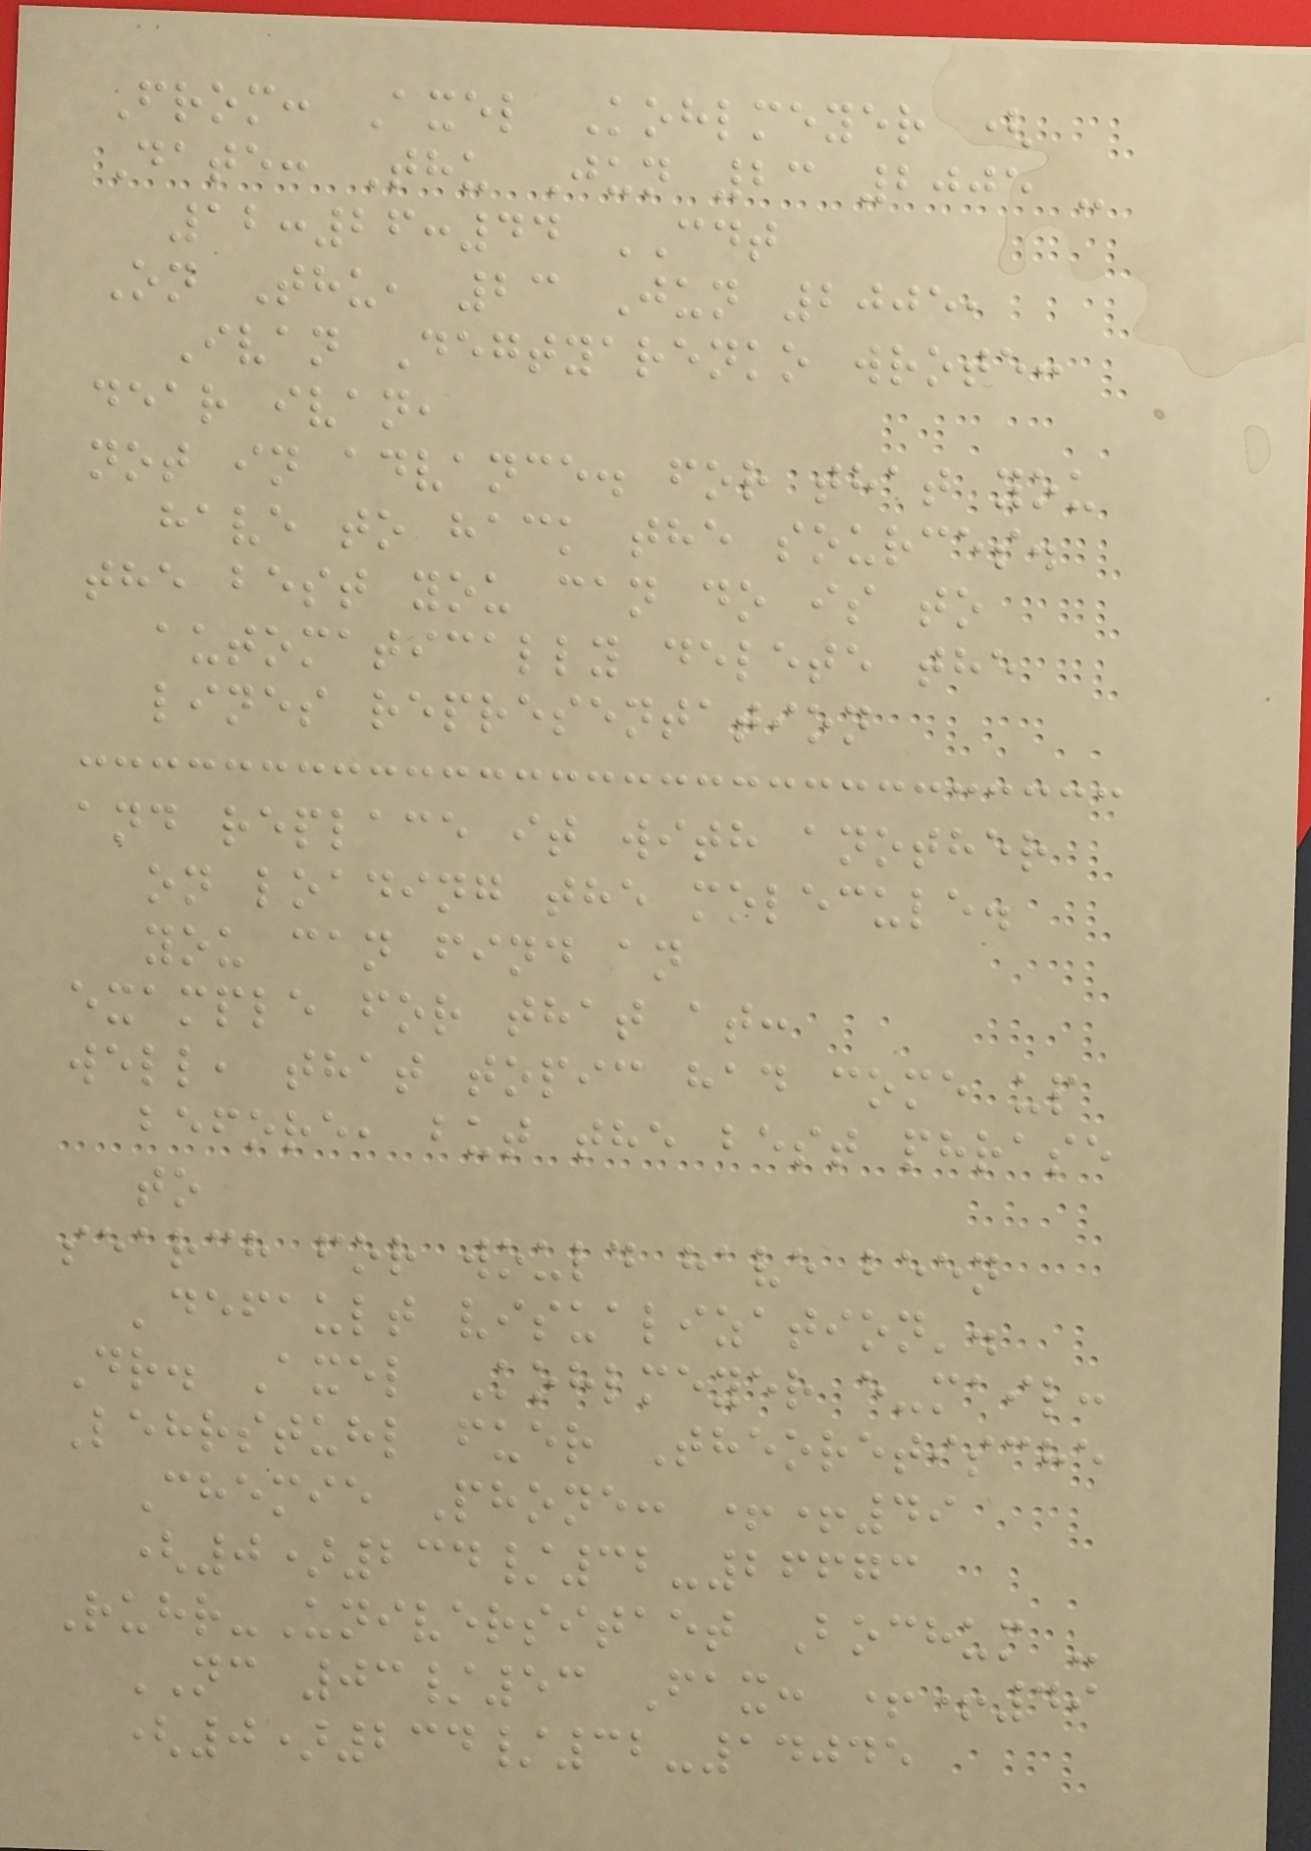From: Axel Kohlmeyer (
Date: Thu Jun 23 2005 -
12:26:44 CDT
On Thu, 23 Jun 2005,
Ivan Degtyarenko wrote:
dear ivan,
not in advance. for that you
have to hack the sources.
the best you can do is to
automatically delete the
lines representation
and replace it with another
on loading the molecule.
you can find an
example for that at:
well, that topic had come up
before, but the best phrase
to
search for would have been
'default visualization'.
Dr. Axel Kohlmeyer e-mail:
Lehrstuhl fuer Theoretische
Chemie Phone: ++49
(0)234/32-26673
Ruhr-Universitaet Bochum -
NC 03/53 Fax: ++49
(0)234/32-14045
